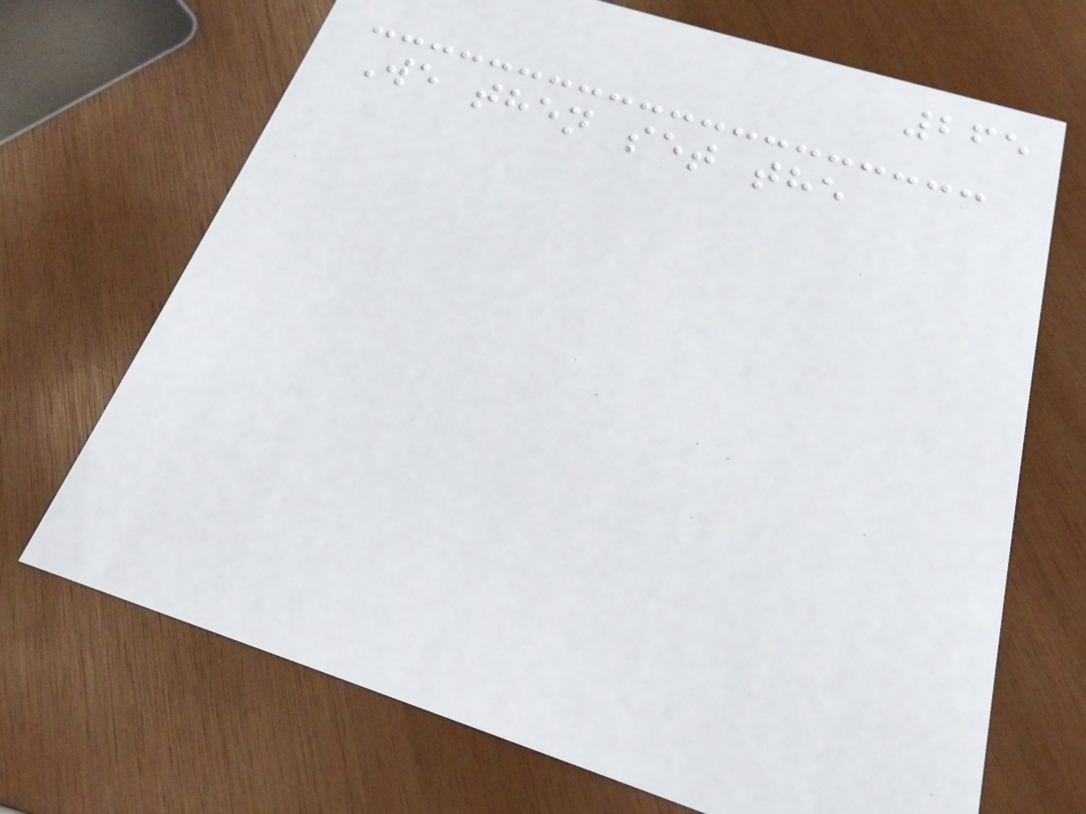265
We then set the
